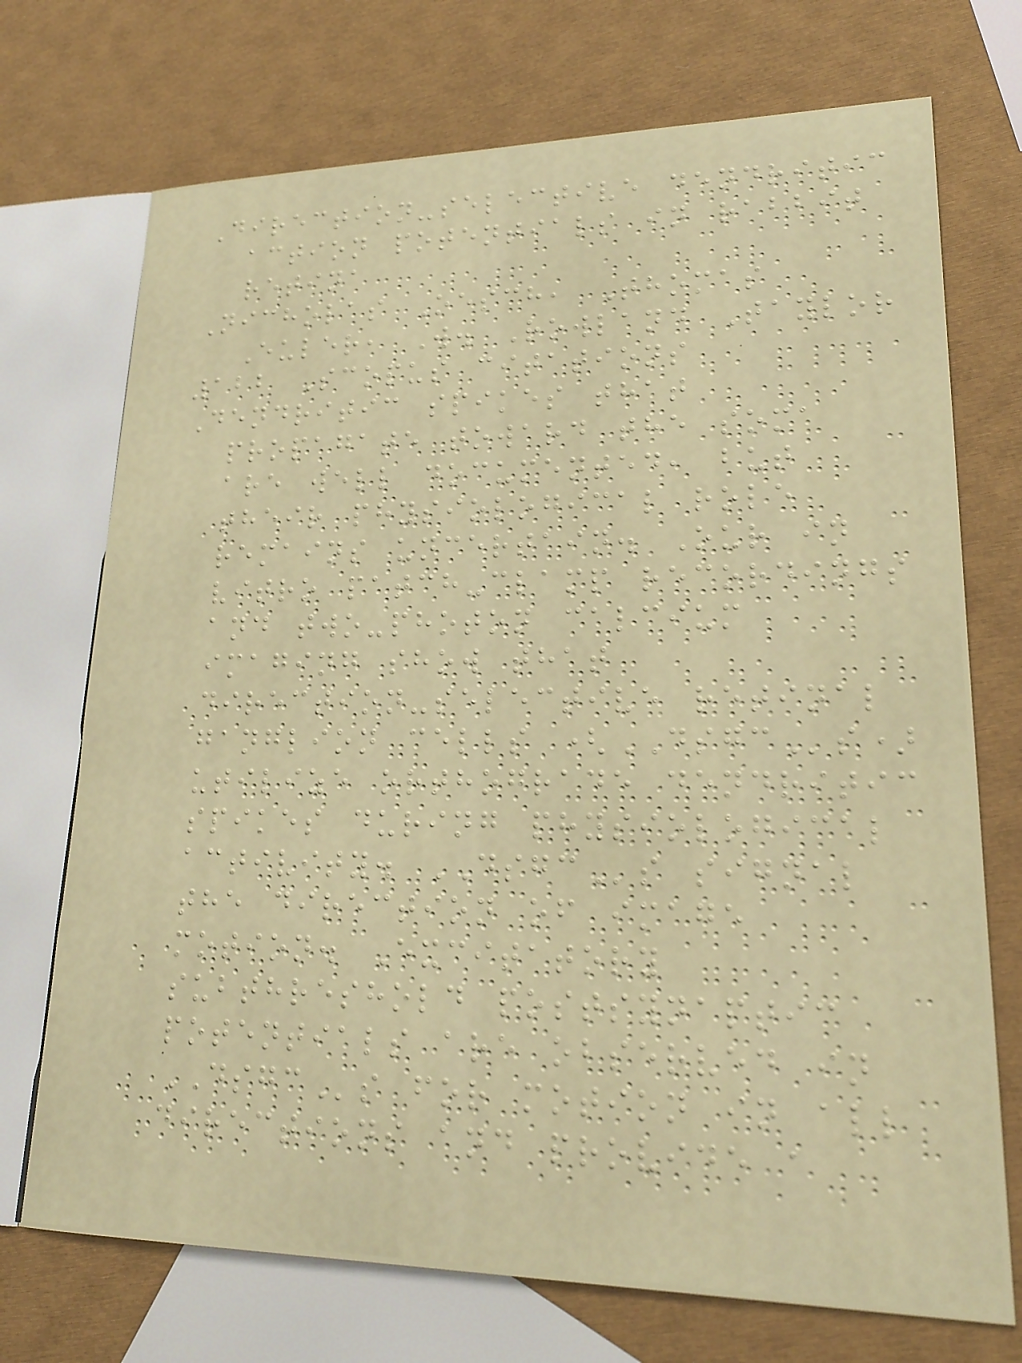Direction-selective dendritic
action potentials in rabbit
retina
Nicholas Oesch, Thomas
Euler, W. Rowland Taylor
122 Scopus citations
Dendritic spikes that
propagate toward the soma
are well documented, but
their physiological role
remains uncertain. Our in
vitro patch-clamp recordings
and two-photon calcium
imaging show that
direction-selective retinal
ganglion cells (DSGCs)
utilize orthograde dendritic
spikes during physiological
activity. DSGCs signal
the direction of image
motion. Excitatory
subthreshold postsynaptic
potentials are observed in
DSGCs for motion in all
directions and provide a
